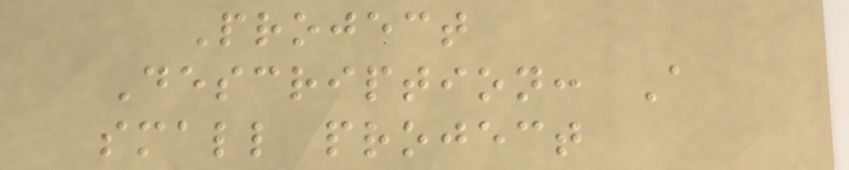Project
Description: A
small project
